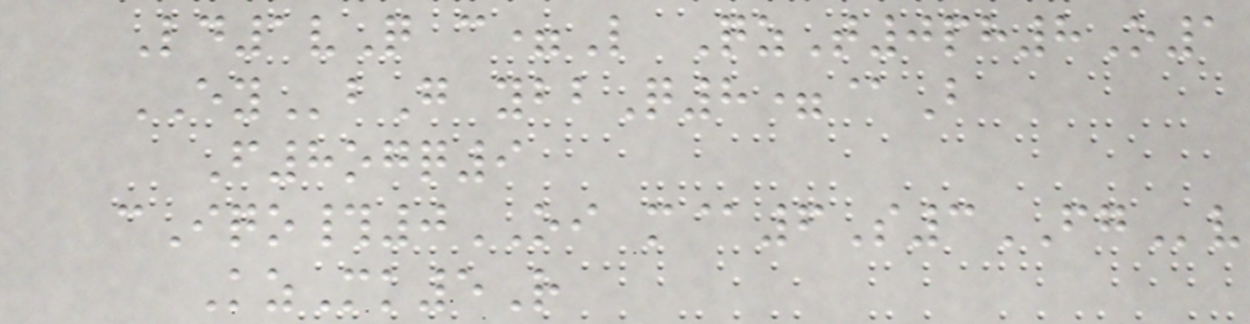Ld1vQ c=L QzT0ph8O1
EYbG ybbQ8=@B
F8ogq9
cIqo#0OI m@6S3FGv
KzMk5R
